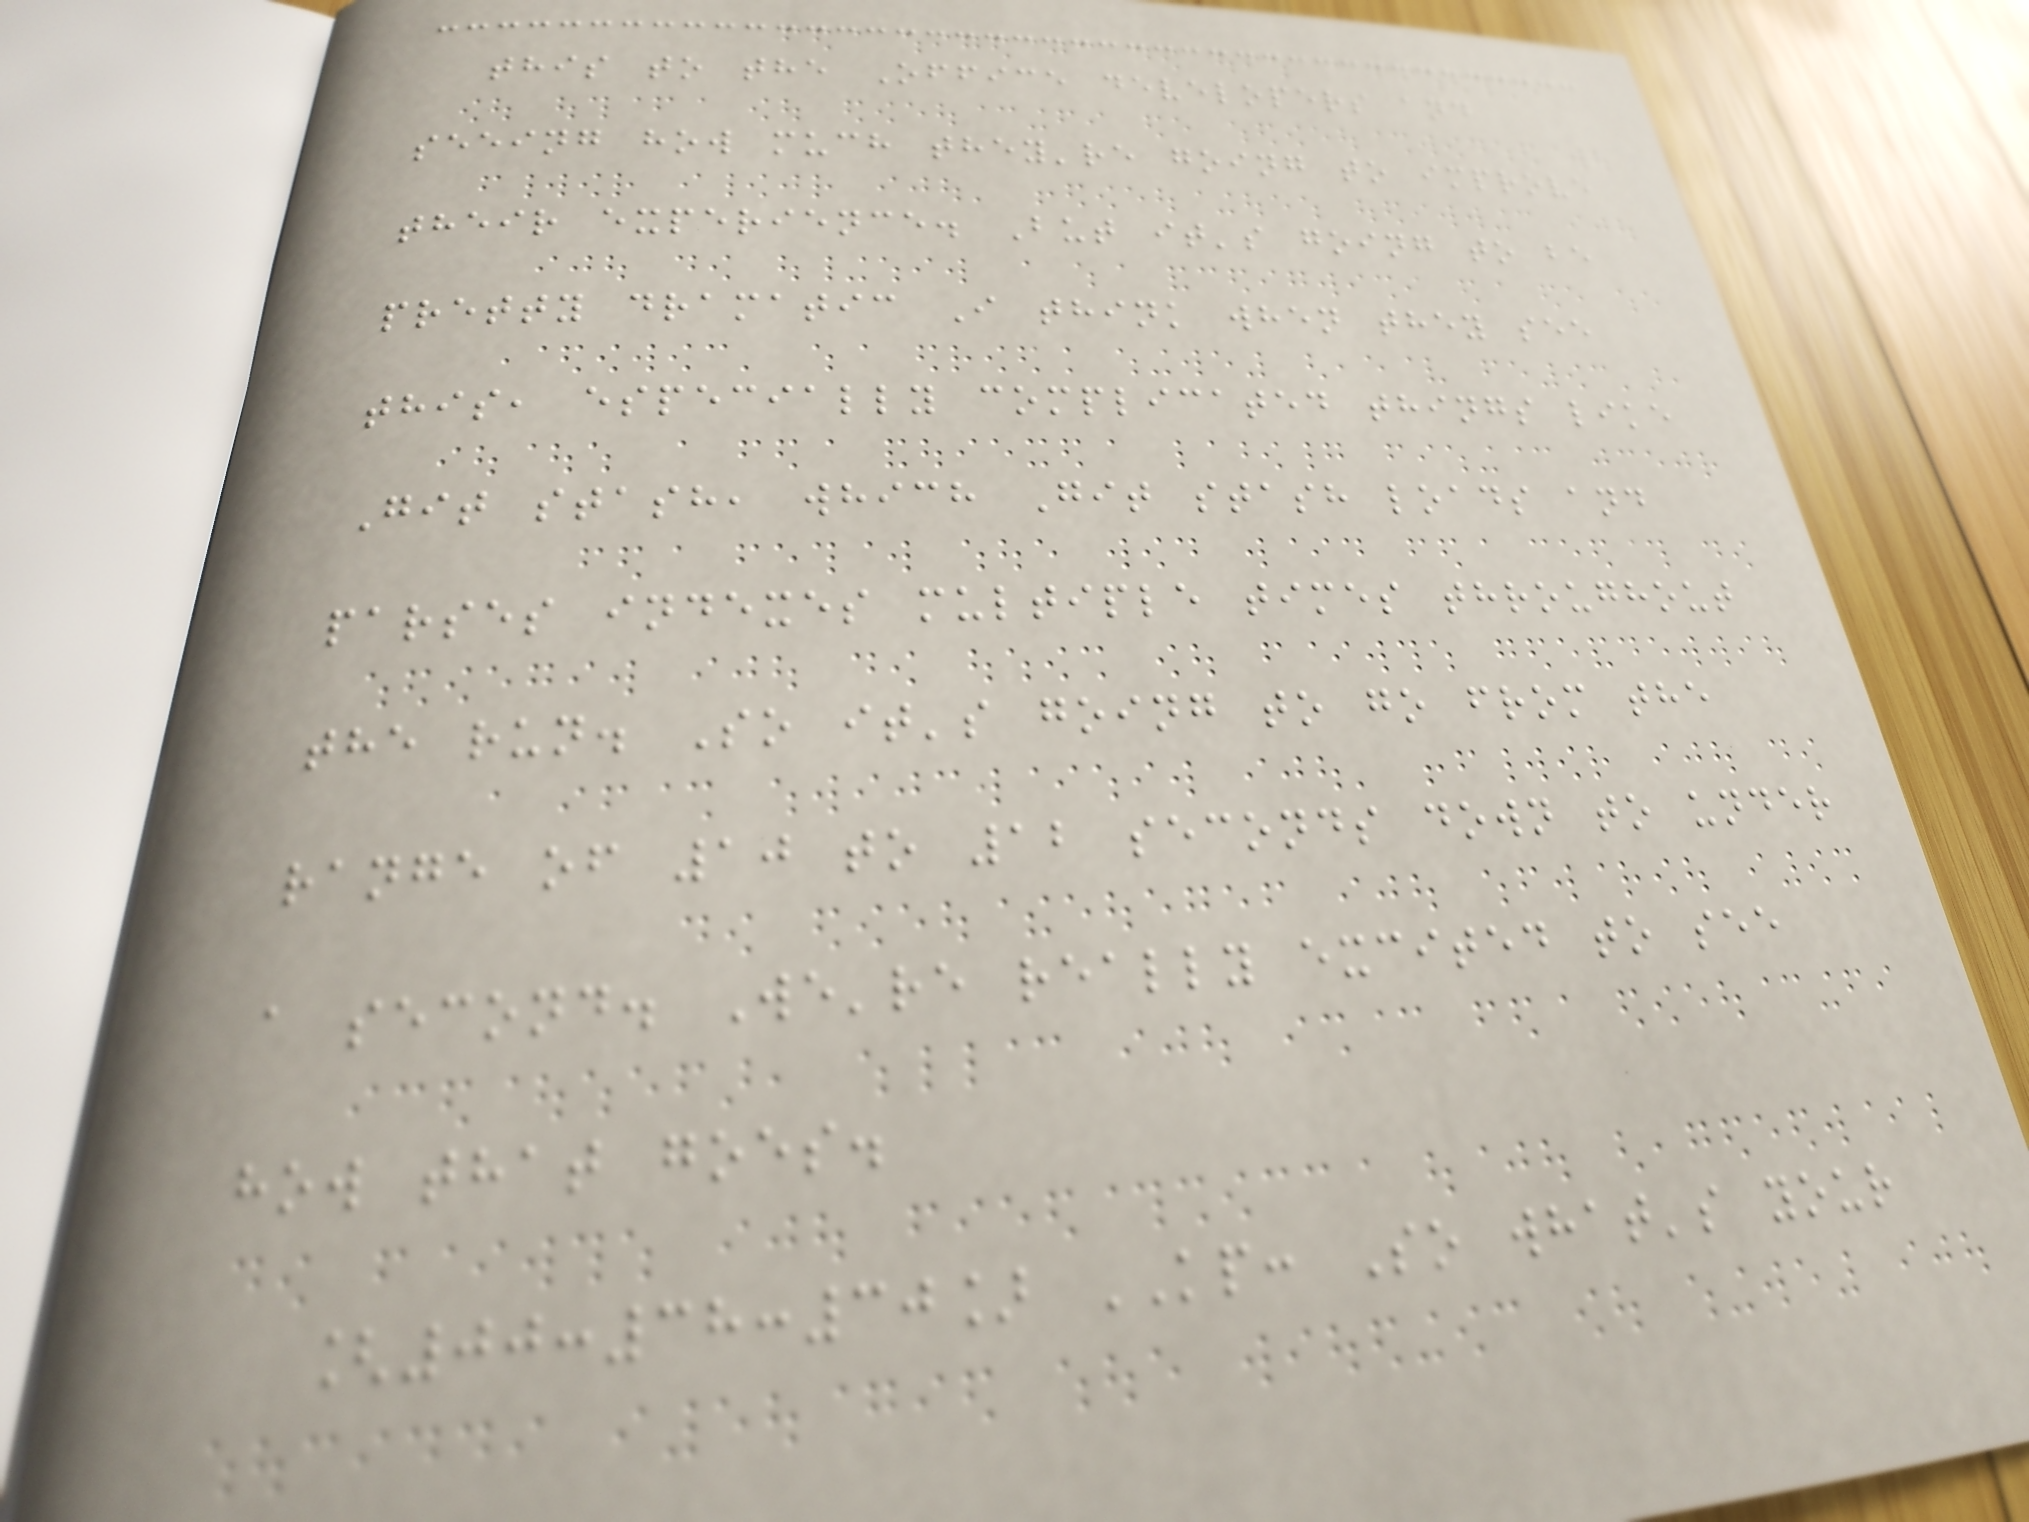this to the Office developers and
seeing how much they're going to improve
their experience. But it's going to be
pretty dramatic I think when they see
this, especially complicated things like
Git stash, which Git stash loads and
parses indexes multiple times throughout
the run. So it's going to go from the
range of 10 to 12 seconds down to under
a second. We're really excited to see
how that goes.
[00:38:30] KP: So what's your
